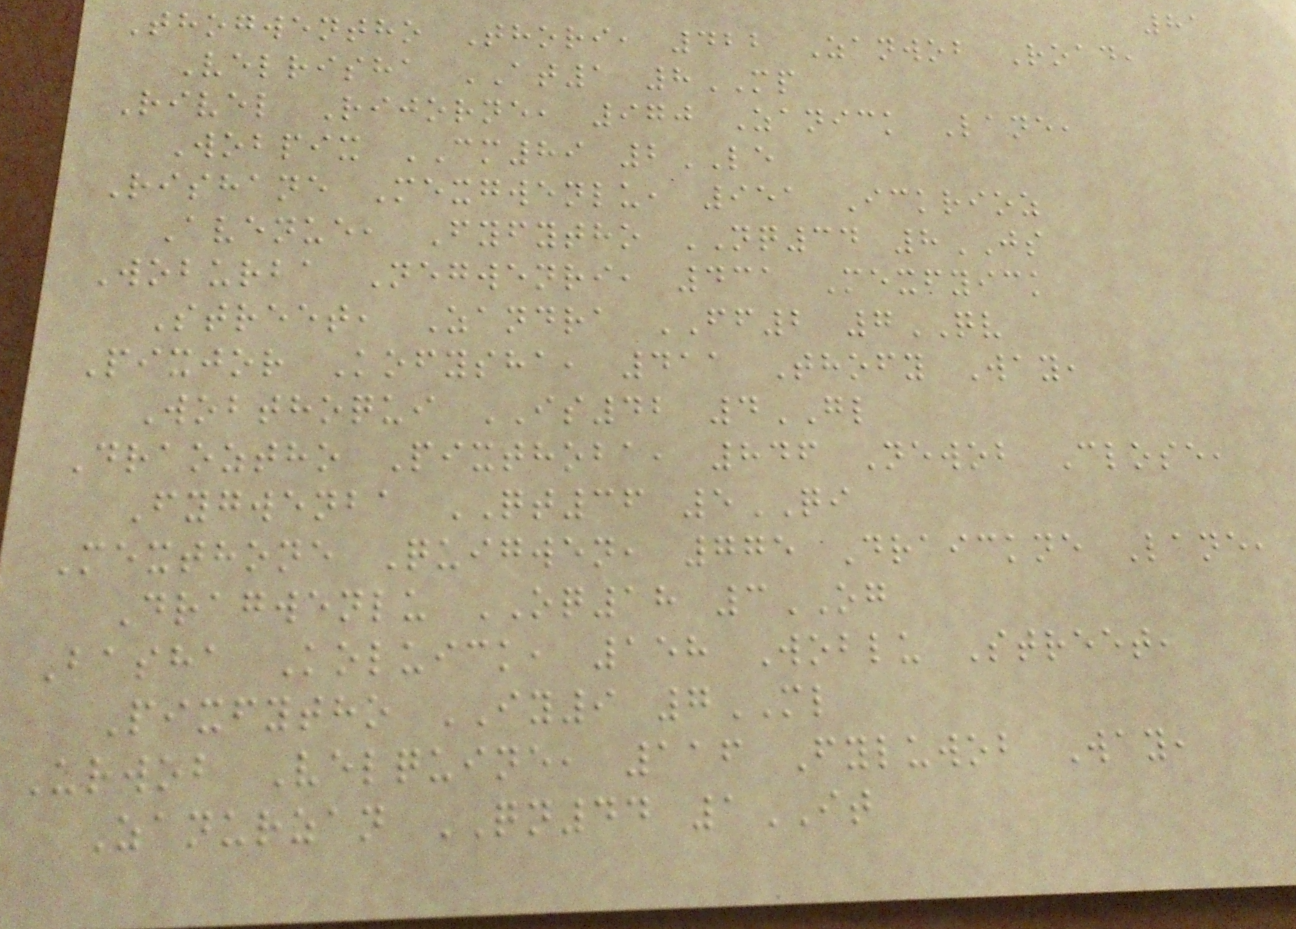81
Thogwentho Thori, 422 Zanwob Road,
Velrisha AT1 8MP
Rivel Rijorne, 970 Zanick Lane,
Wobpix CM89 2LE
Rishane Mexgwenlu, 951 Ickrioz
Avenue, Fyfytho NQ34 8JS
Woburba Negwenri, 431 Mexfyick
Street, Zandra FF2 7QV
Pixjor Kofysha, 411 Thofy Way,
Wobthoqui IS42 4GL
Draoztho Pixthoba, 846 Newob Close,
Fygwenba QT36 5QI
Mexthone Quigwen, 775 Draickne Lane,
Dragwenlu OQ18 3OG
Basha Koluick, 158 Woblu Street,
Pixfytho IY9 7ML
Urwob Velquine, 116 Fyluwob Way,
Zanurzan QN44 1IT
